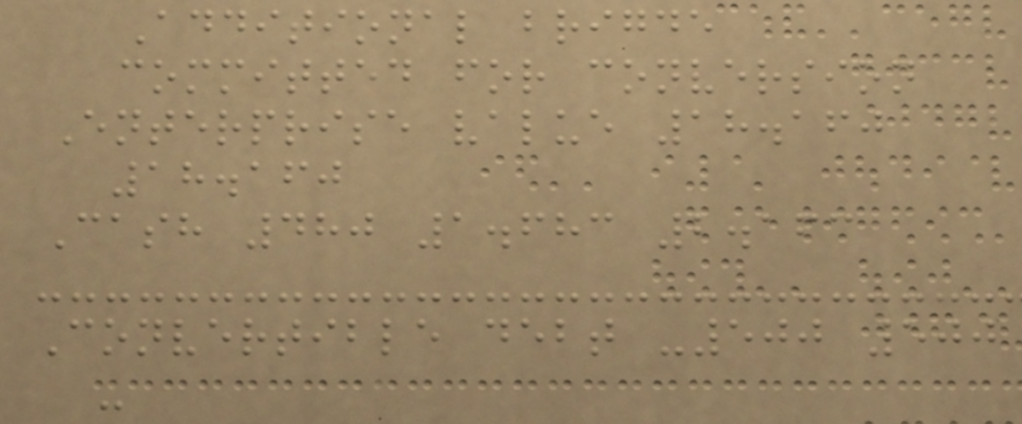Additional brigde
committed for conversion
Enterprise value 18.160
18.160
Cash 480 1.683 2.163
Convertible debt -500 500
-
